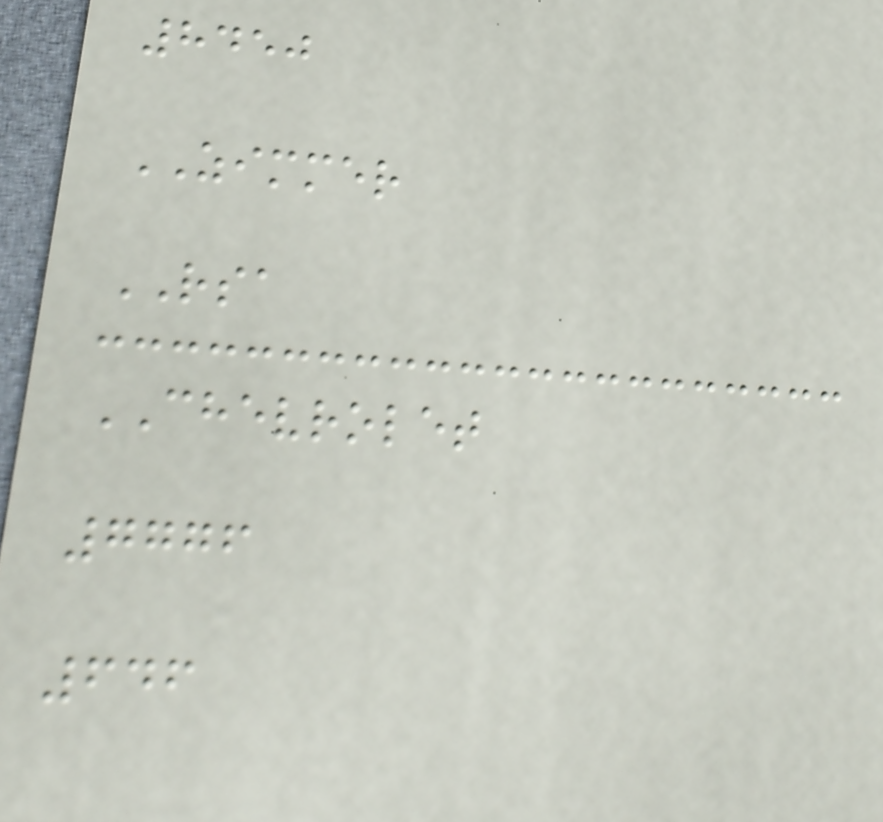8450
ZIMMER
RSA
CHEVROLET
7776
646
